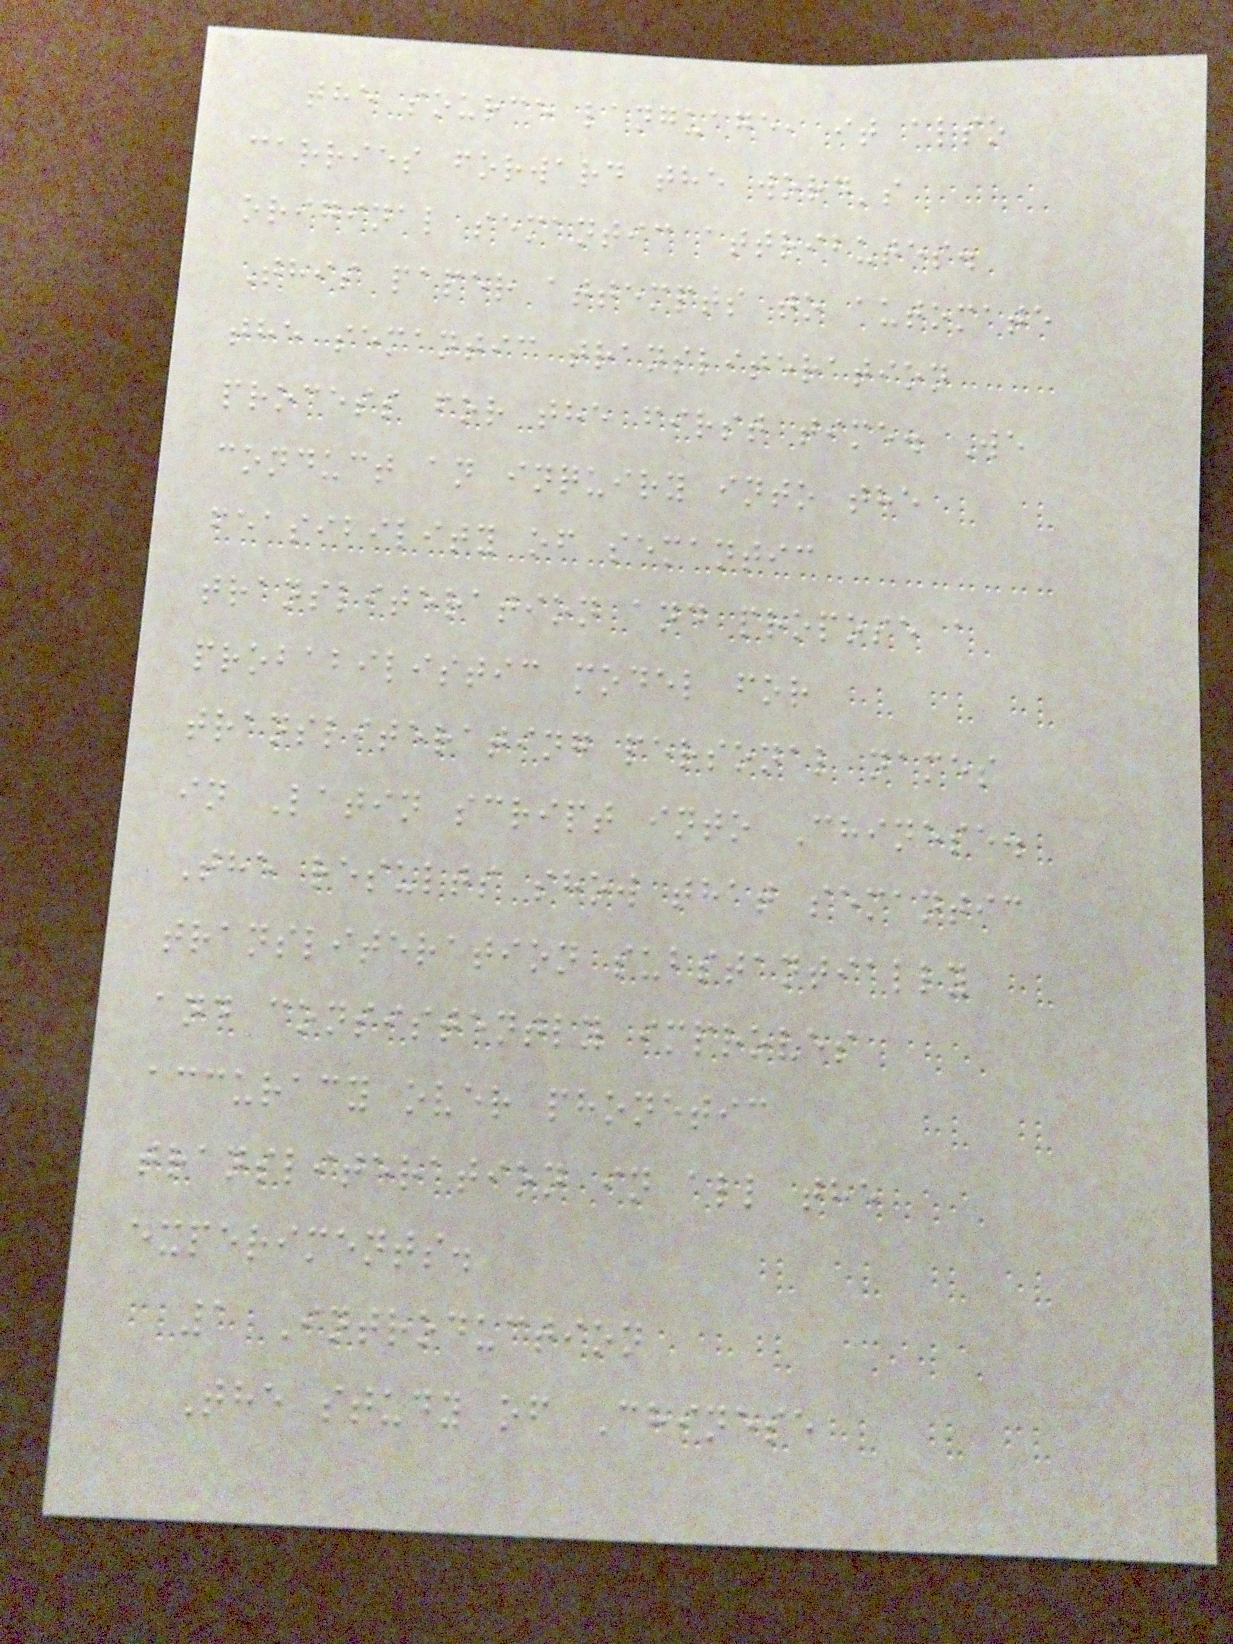the source language, it also
carries forward the word's
original semantic attributes.
This paper attempts to automate
the semantic transliteration
process for the first time. We
conduct an inquiry into the
feasibility of semantic
transliteration and propose a
probabilistic model for
transliterating personal names
in Latin script into Chinese.
The results show that semantic
transliteration substantially
and consistently improves
accuracy over phonetic
transliteration in all the
experiments.
1 Introduction
The study of Chinese
